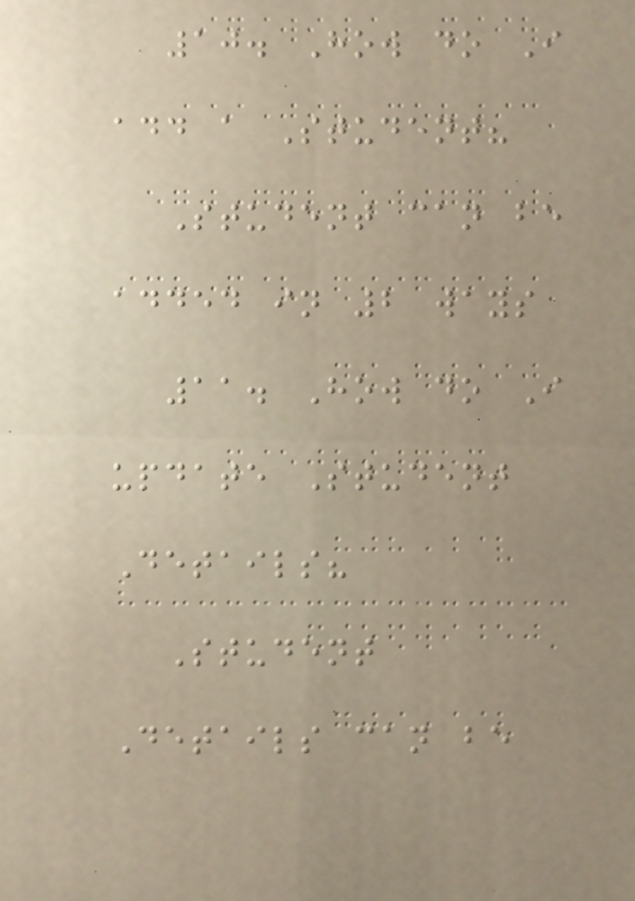10. How do I
add a Student?
Student can be
added in 2 ways
11. How do I
update Student
Details?
Student
Details can be
